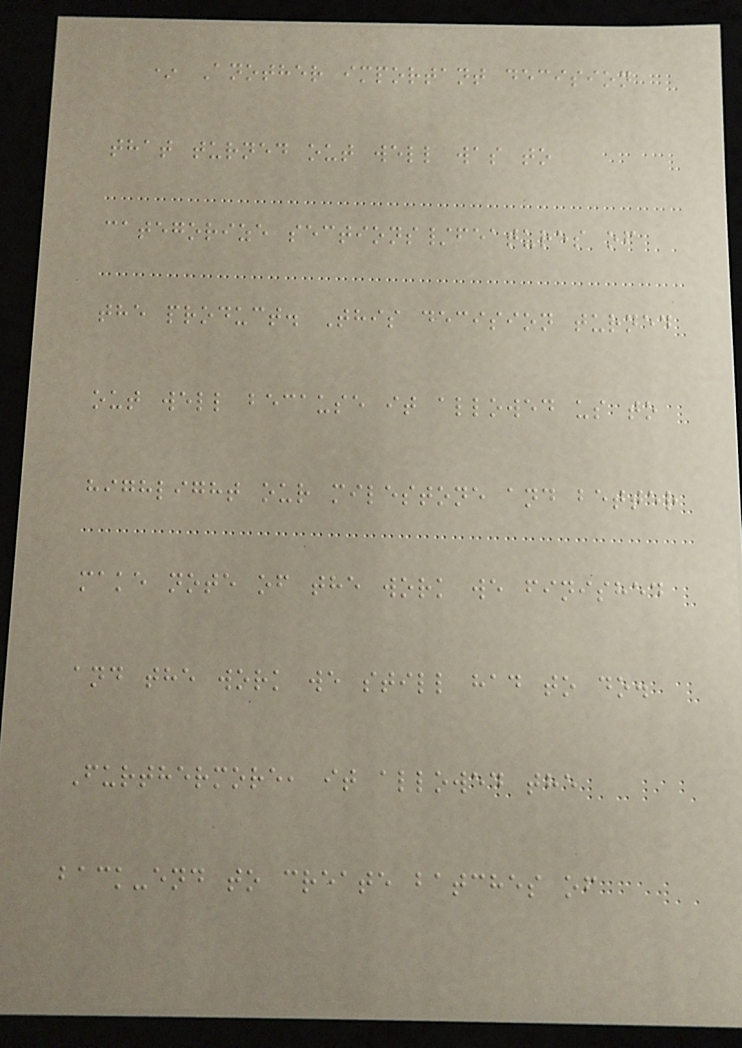* Another important decision
that turned out well was to
categorize sections/features of
the product. This decision turned
out well because it allowed us to
highlight our milestone and better
make note of the work we finished
and the work we still had to do.
Furthermore, it allowed the
back-end to create batches of
